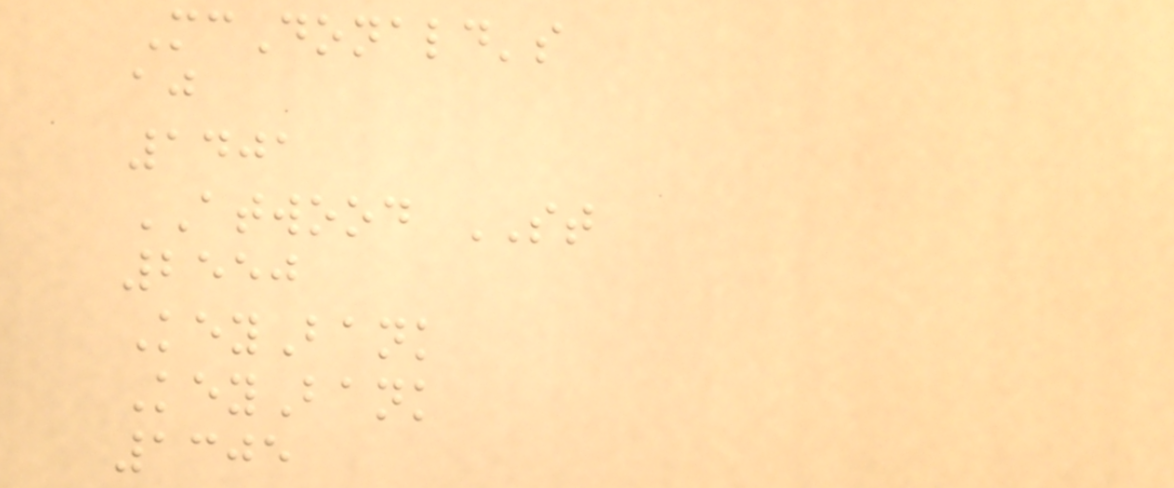McDonald's
aj
1401
ATWOOD ST
2550
KeyBank
KeyBank
1305
